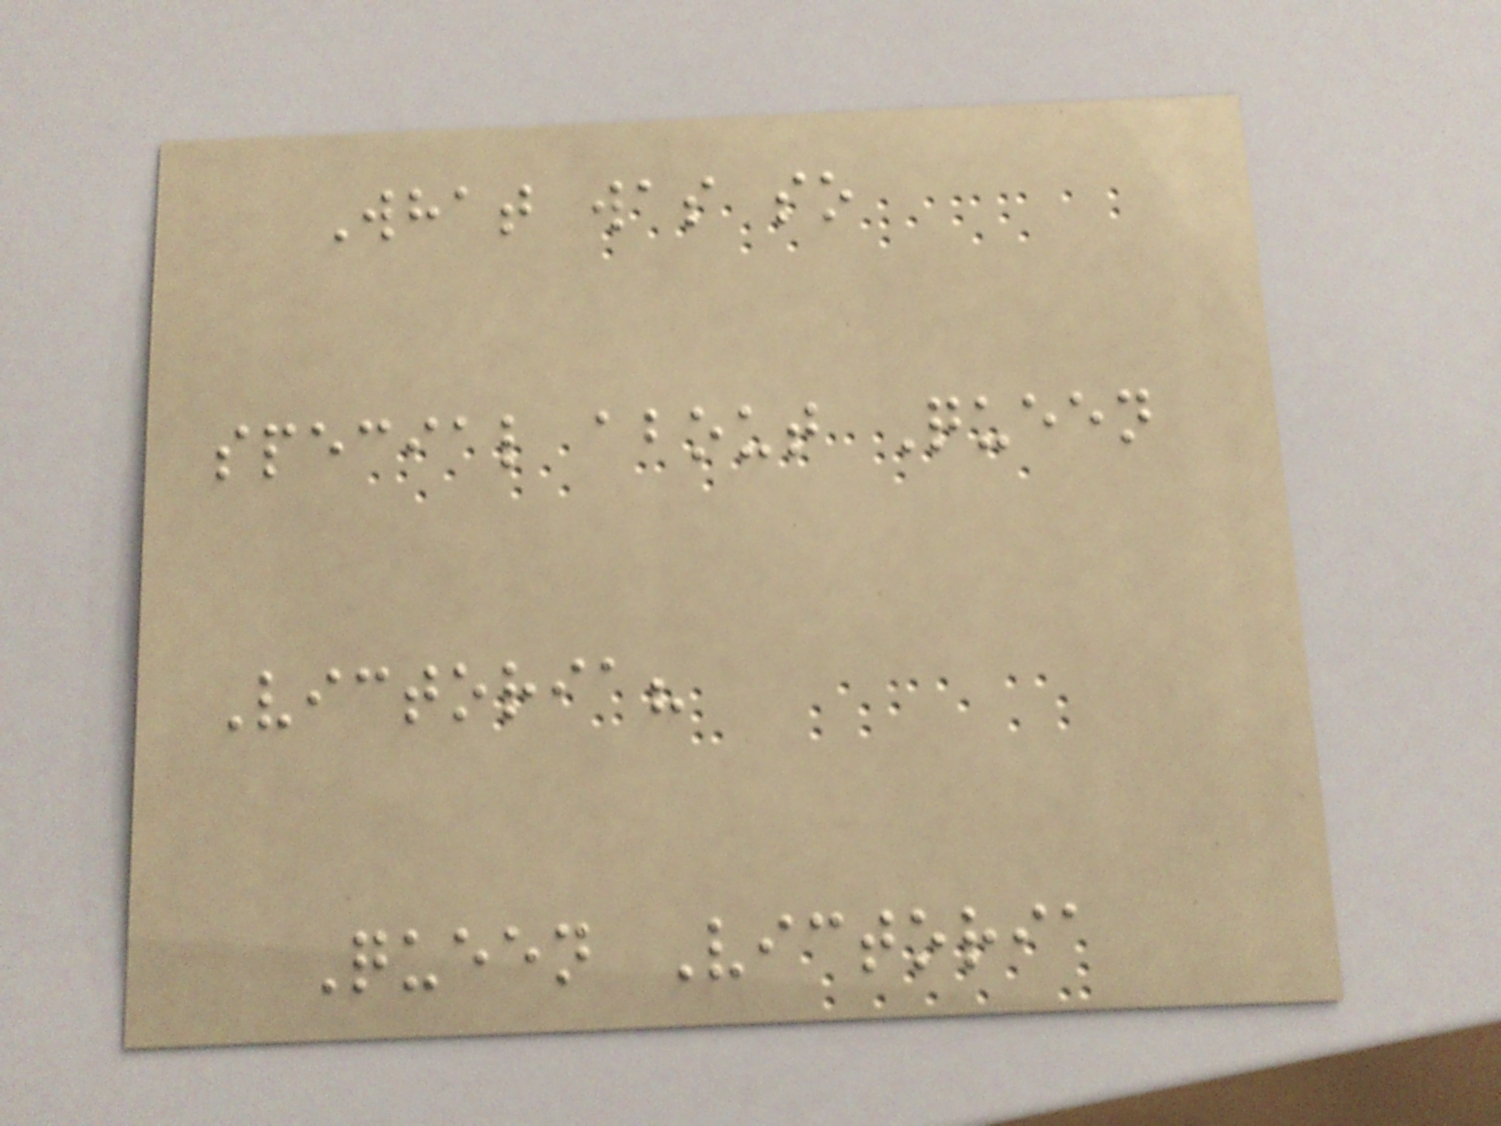What was so
special about Queen
Victoria?
Queen Victoria
